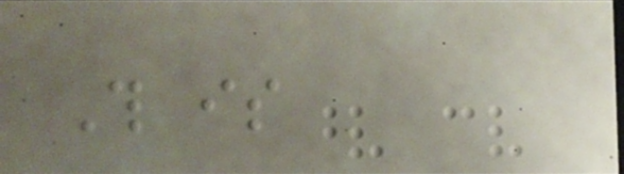This is
